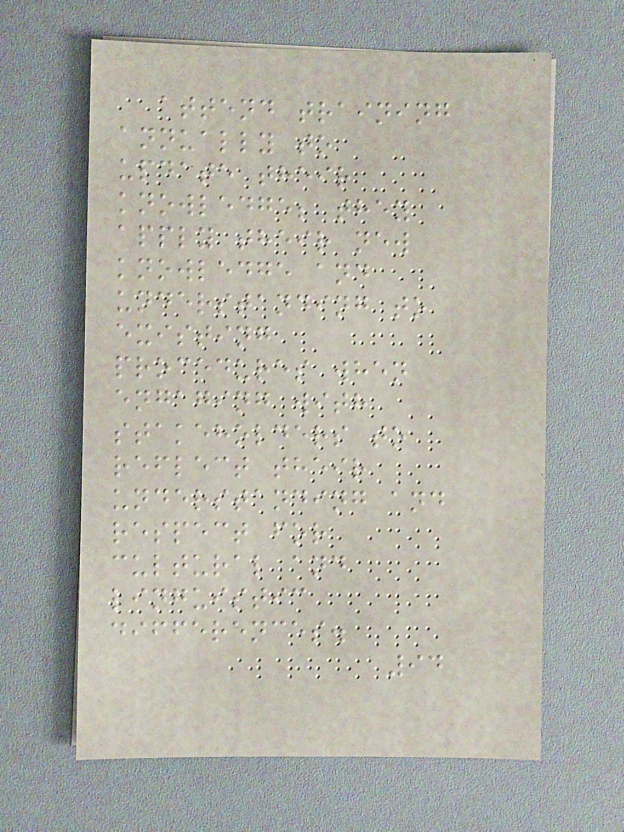attend training
annually to
update their
knowledge; they
apply their new
knowledge and
understanding to
existing
procedures when
engaging with
stakeholders to
reflect their
understanding and
respect for
cultural and
linguistic
differences.
94
